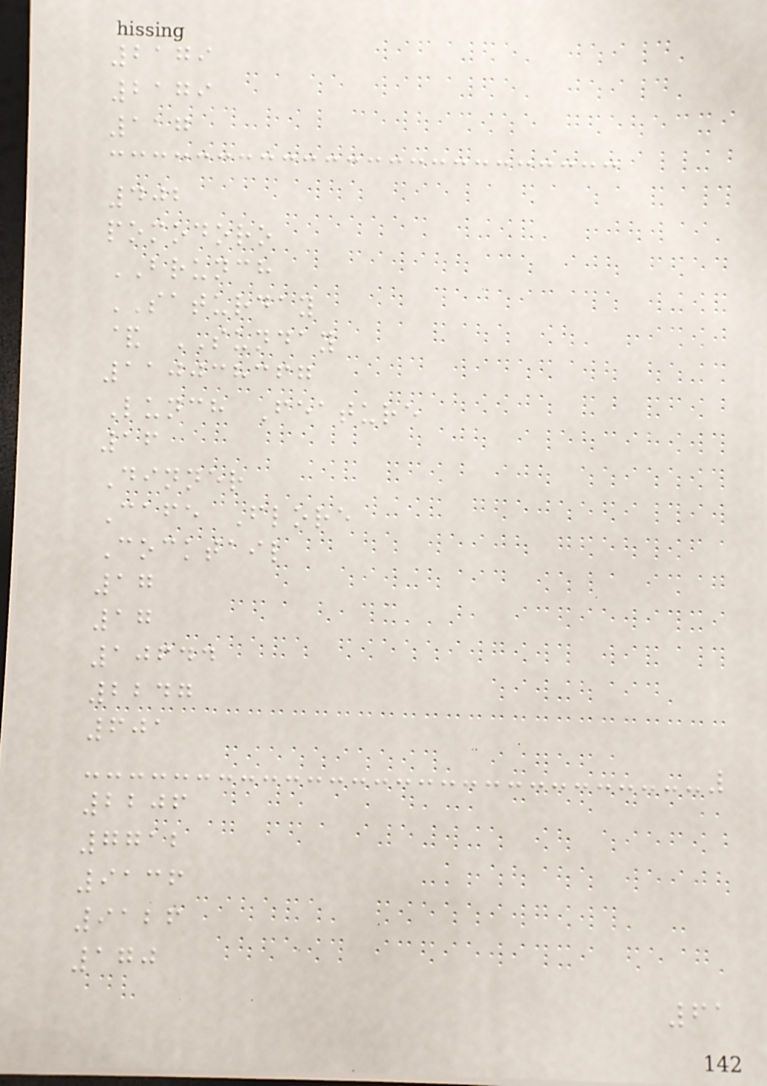2179
2179
117
402
pomodoro
BRUNCH
SATURDAY
& SUNDAY
110038367
Lunch Feature
16
Dinner
Cafe Flore
Cocktail
17
17
10644
2247
601
2206
7712
9136
9126
170
61
